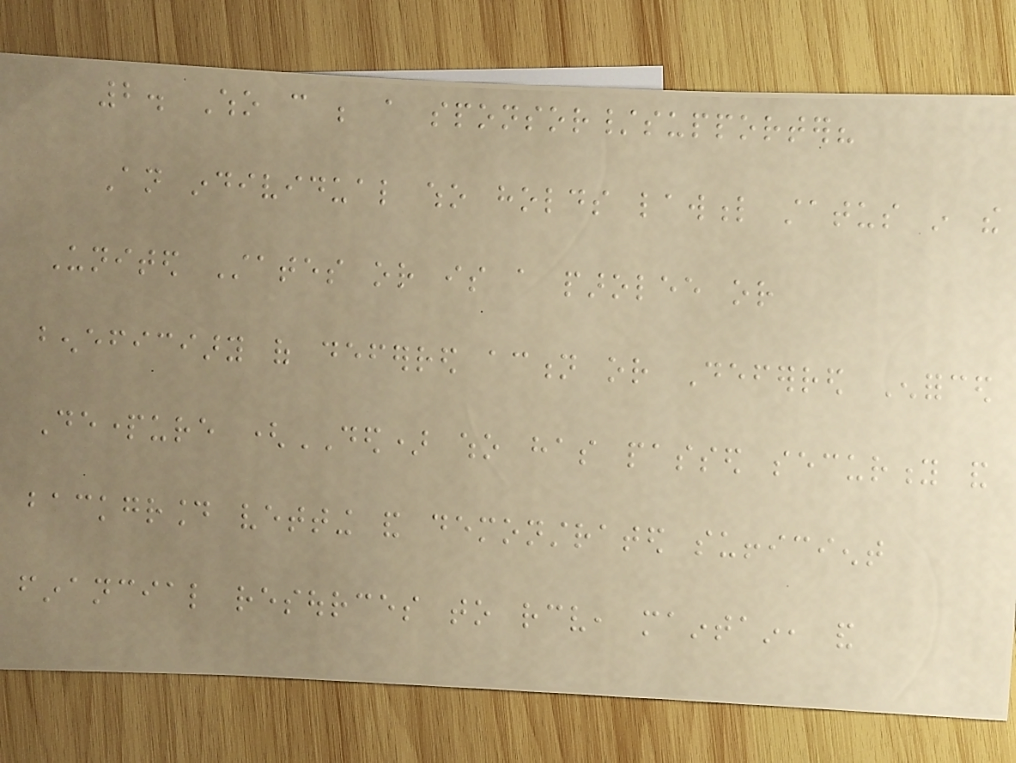2. Who can be a sponsor/supporter?
An individual who holds lawful status in the
United States or is a parolee or
beneficiary of deferred action or Deferred Enforced
Departure (DED) who has passed security and
background vetting and demonstrated sufficient
financial resources to receive, maintain, and
